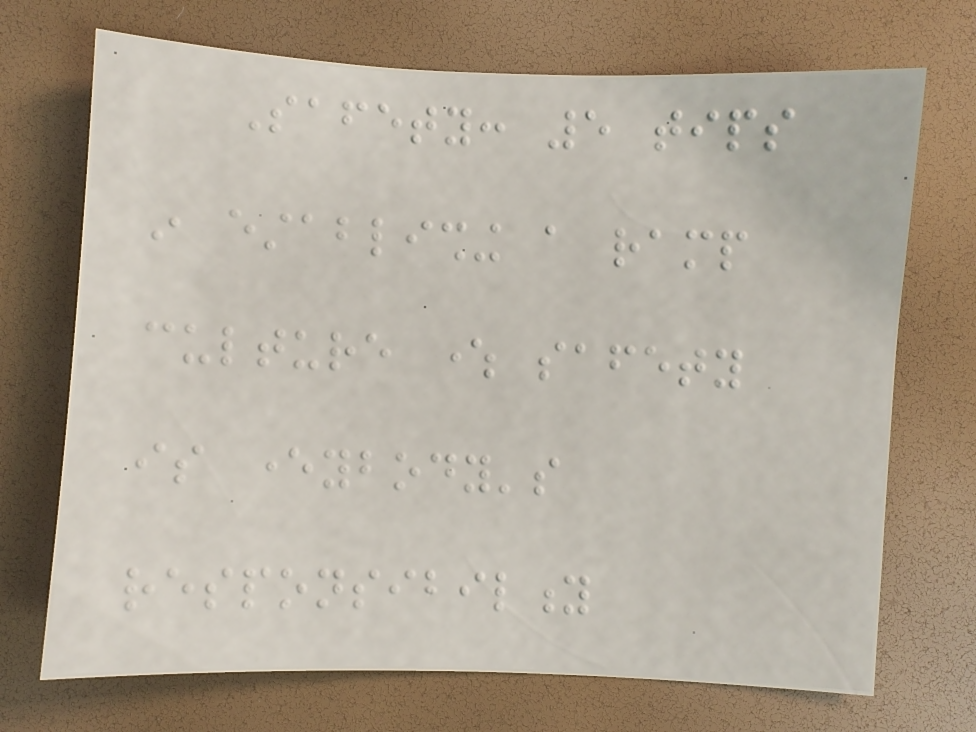Safety: 5 tips
in establishing a ramp
culture where safety
is everybody's
responsibility
